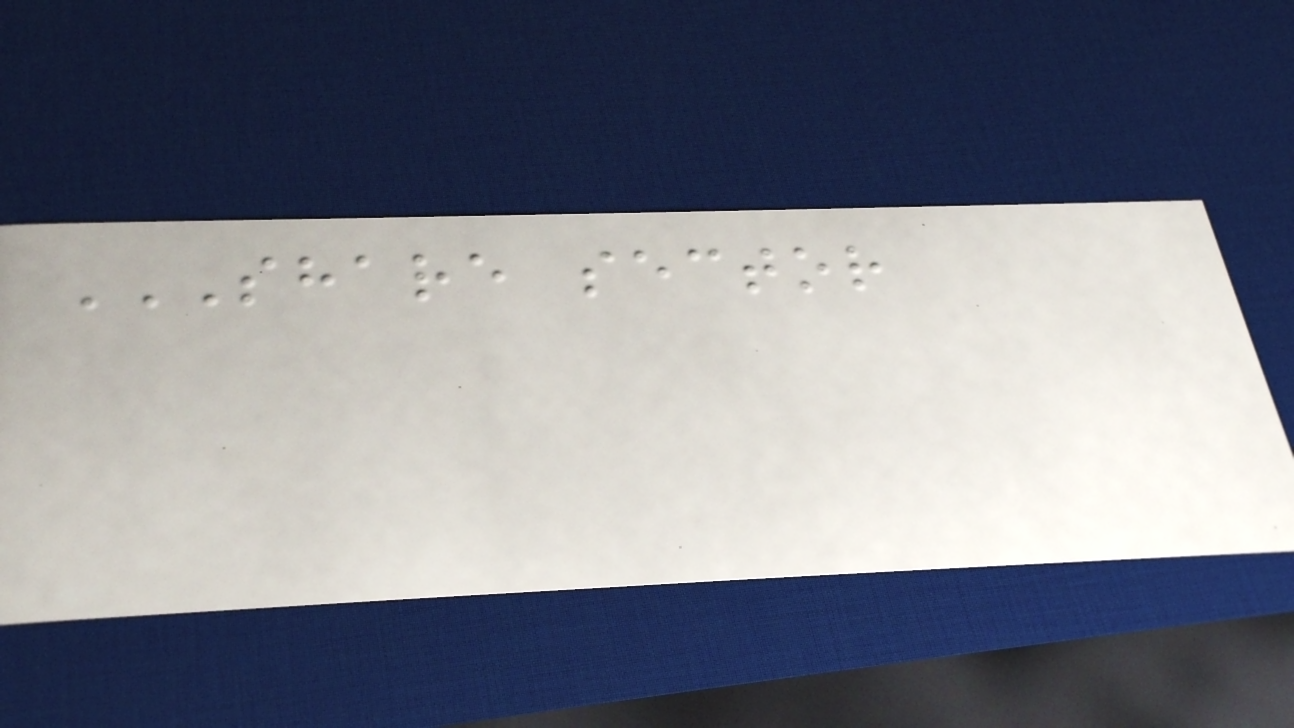SHARE SECTOR
